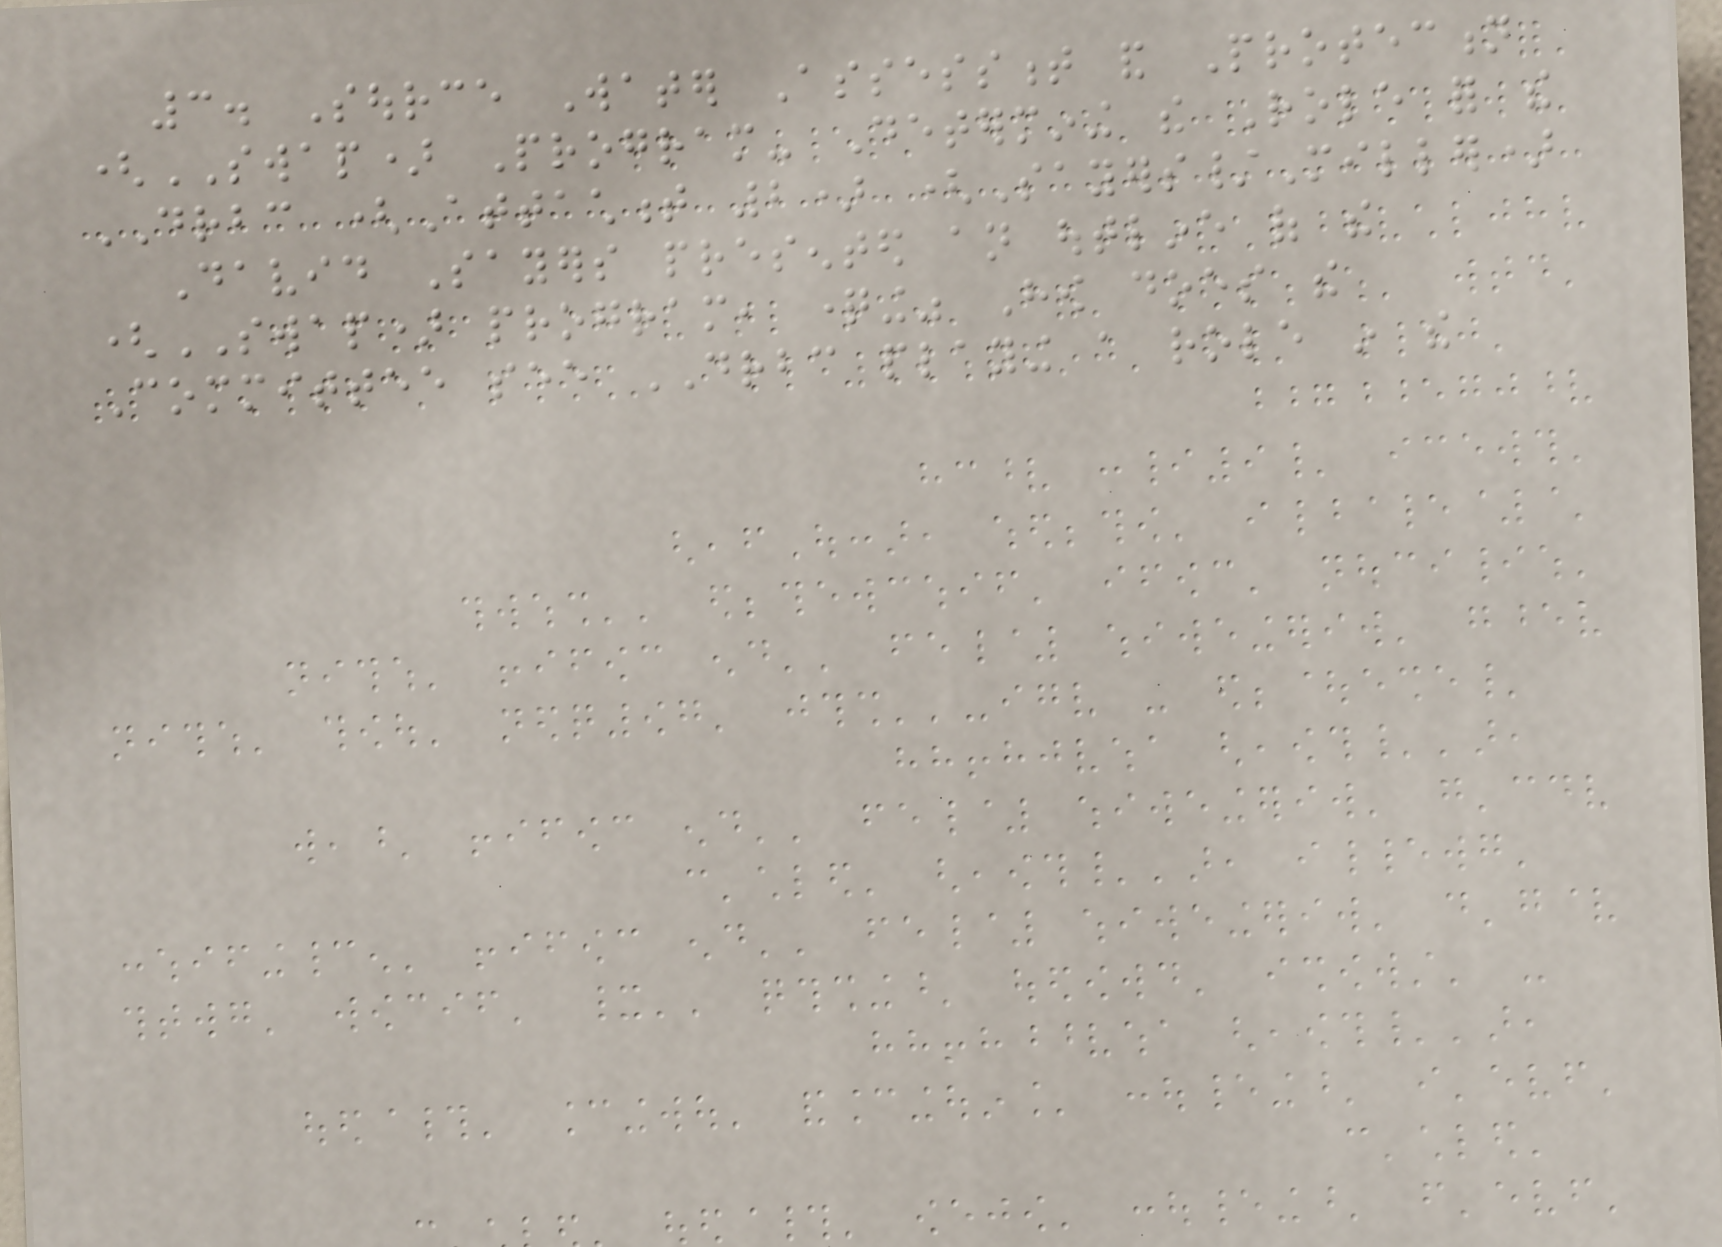3. Source Water Assessment and Protection
(SWAP) Program- Determining the Role for the
DRBC (Attachment 2) (Sayers/Miller)
David Sayers presented an outline of the
(SWAP) program, questioning" How does the
Committee see DRBC playing a role in the
